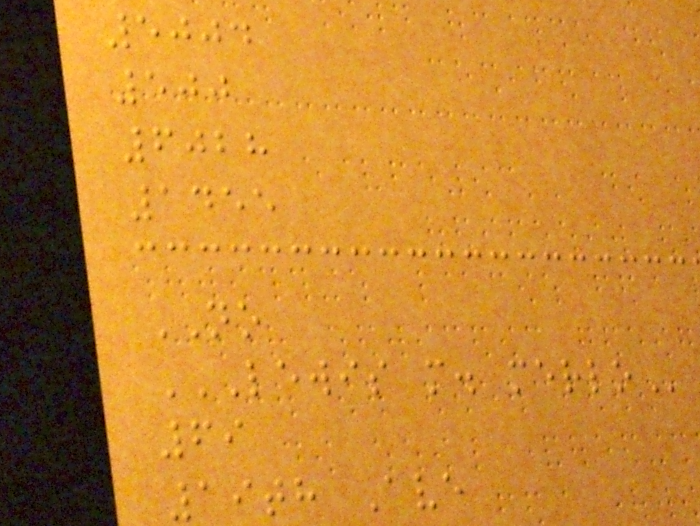5004
500
6028
1455
NO
LEWIS M. MERLO
69
19th Ave
